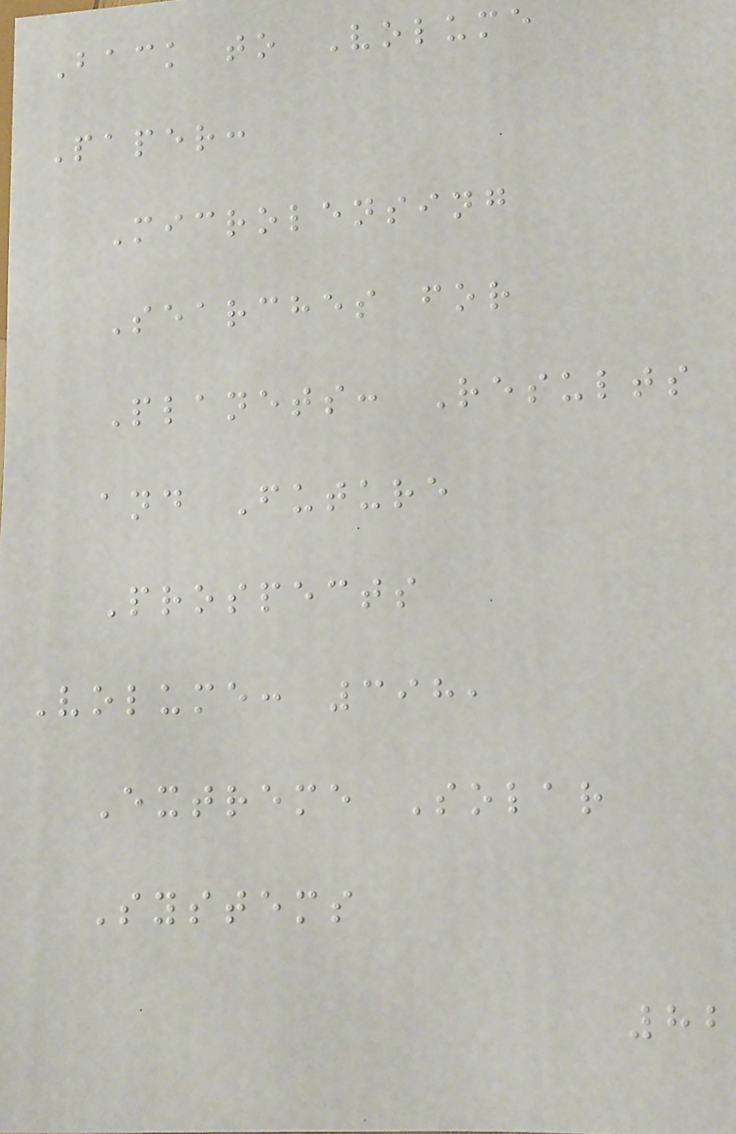Back to Volume
Paper:
Microlensing
Searches for
Planets: Results
and Future
Prospects
Volume: 398,
Extreme Solar
Systems
82
